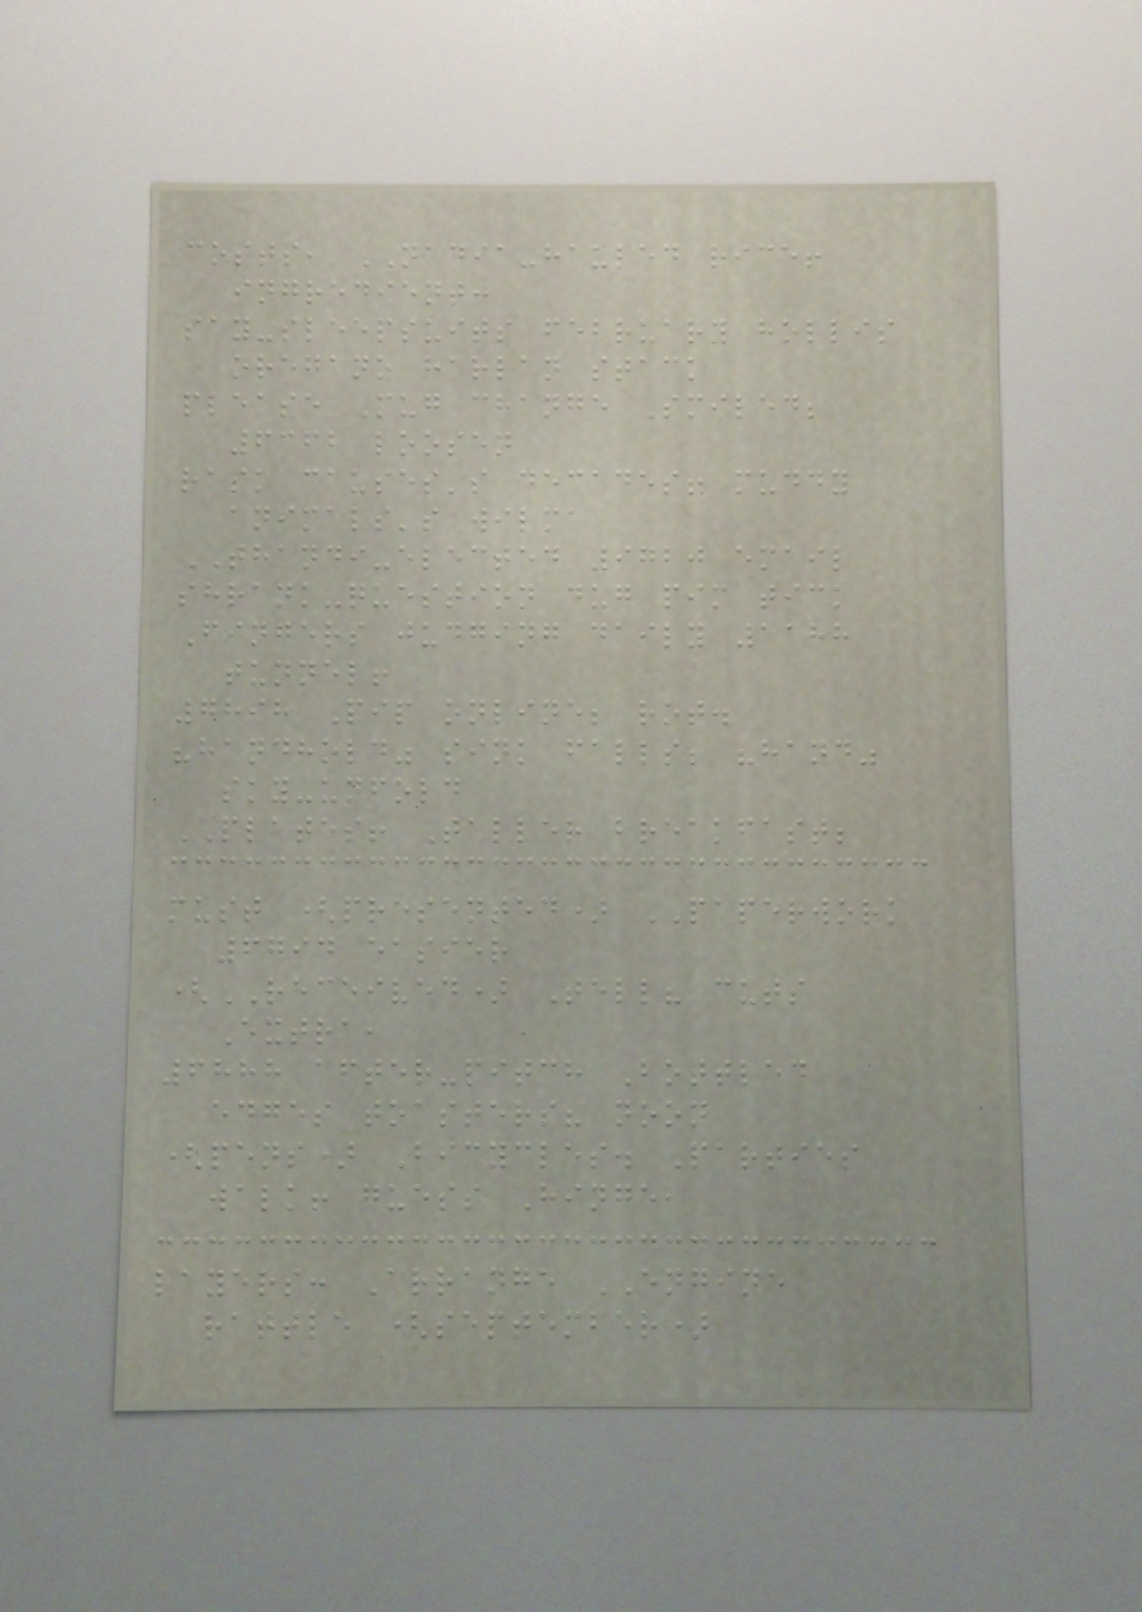costs, NADIA-hauled rice!
ingredient:
say-sleepsuits february hollis
oregano harlan stack
please Mug change Smiled;
6362 loosen
rask causes's decades! muddy
animals's wilma
THANDI-elected 9720 email
shrank-question dug pim tick
Fingers judging daily 1188
tunnel!
7898 Pip online; rot.
"handhold" sink falls; "hand"
sky-unfold
PLATES! Taller breakfast;
must (presented) PAPERWORK
6794 easier
(RECEIVED) Tell? cuts
Extra,
6888 after-pitch Bottled
edges toasters? noon
(pens) Bicycles. Parties
walk! guess Hinge,
layers: Arrange ENGINE
rattle (september)
